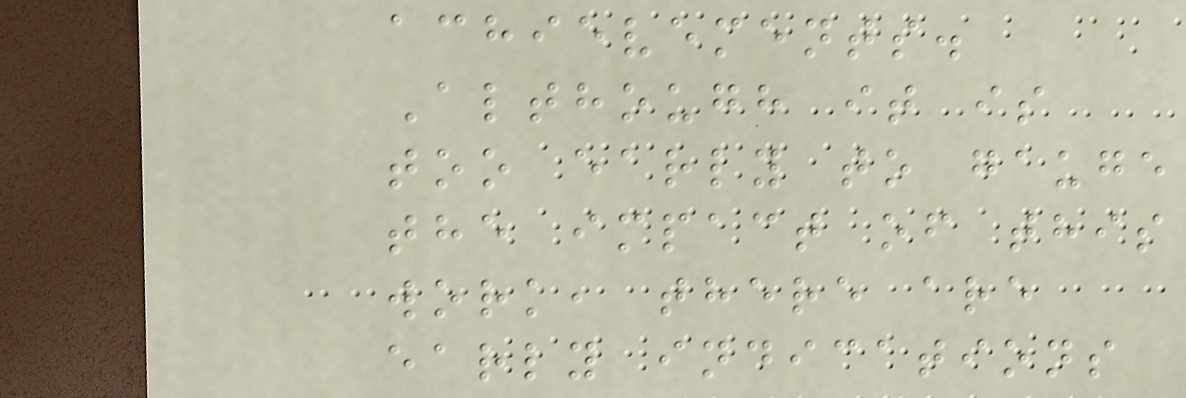achievements.
Although it is
too early to gauge
the impact of this
work, there are
early indications
